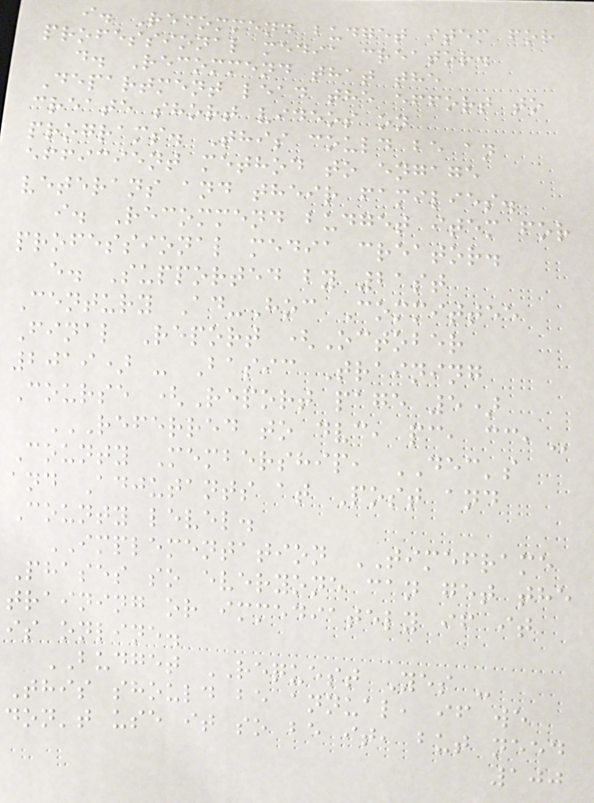i. Recommend budget item for
professional media creator.
d. Recommend that the
Department lead the effort to
create short videos on
programs. This could be an
efficient method to engage
veterans and their families.
i. Recommend budget item for
professional media creator.
e. Supported by 21st
Century Ad-Hoc Committee
Final Report (October
2019) - Basic Training
Course (Report page 5)
REFERRED TO DVC, PC, CC,
County Membership, DEC's
and Adjutants at Post and
County level.
IMPLEMENTATION TIMEFRAME
Phases so everyone can get the
training or immediately if it
is online.
BUDGET REQUEST Yes -
This should be annual, if we
don't use it so be it, but need
100
